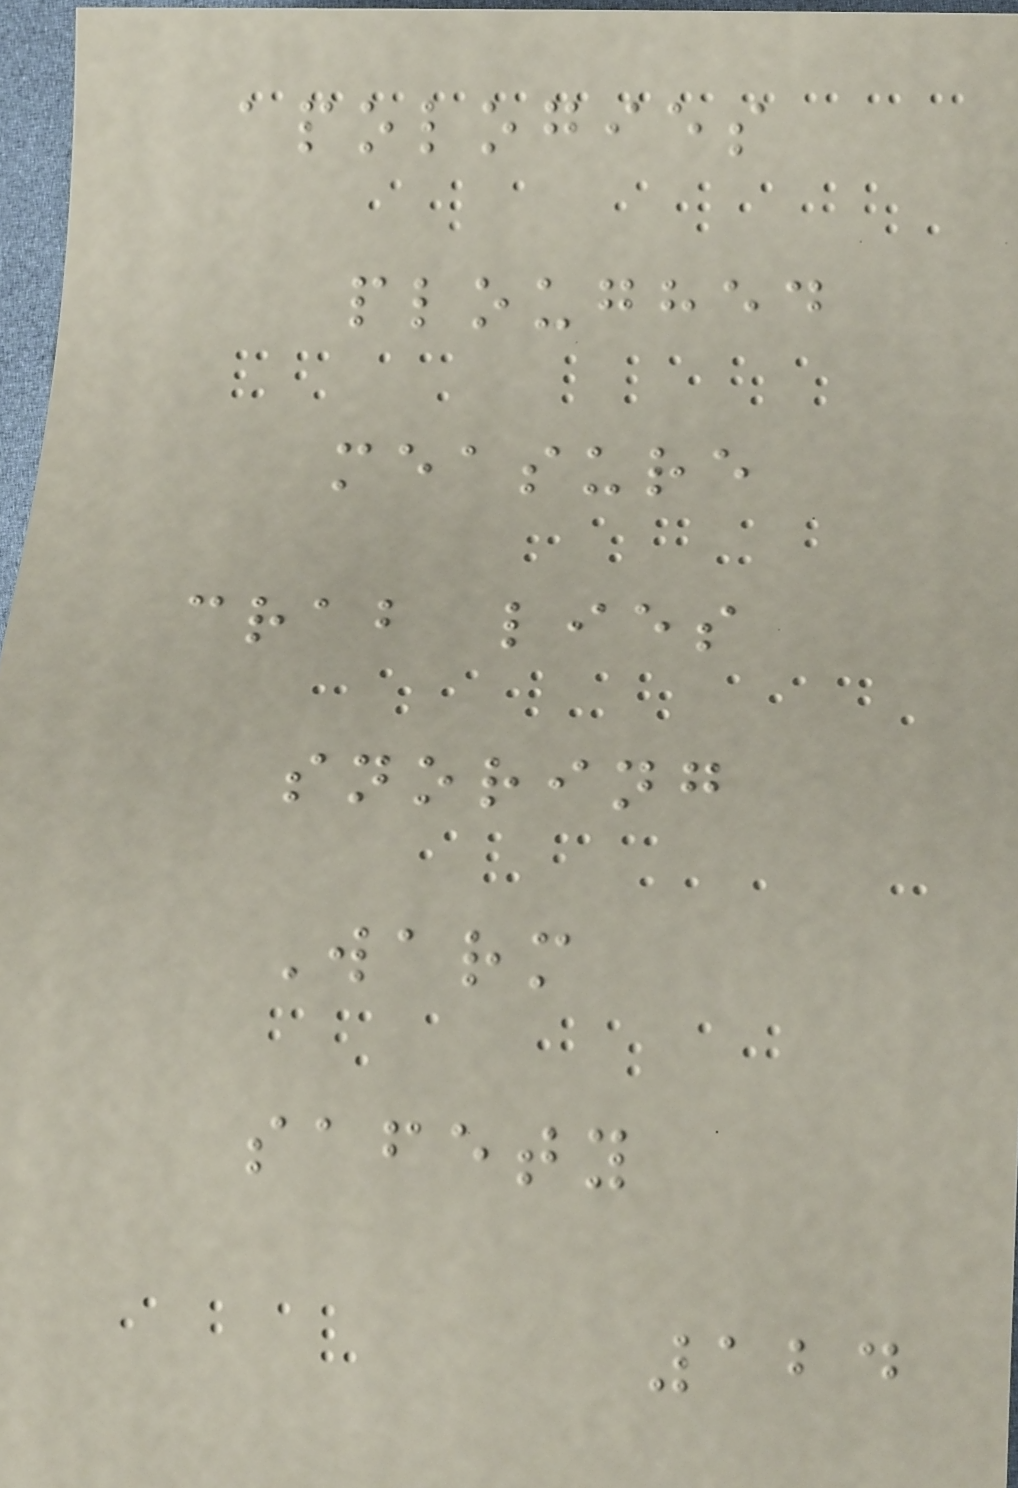apologies
ploughed
measure
crab lies
snoring
Warm
safety
124
